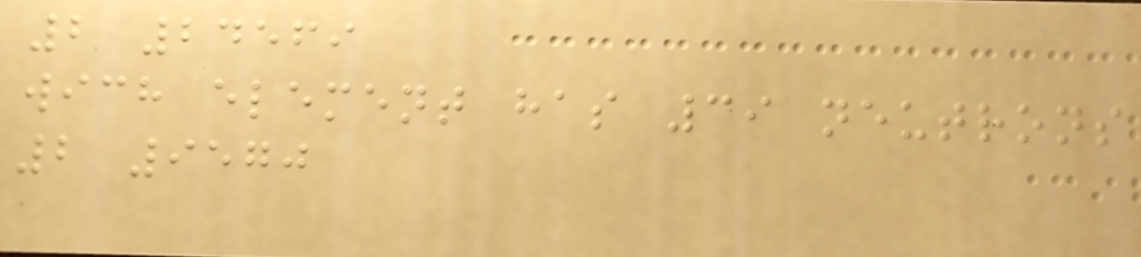2 24569
wich element has 39 neutrons
2 9570
